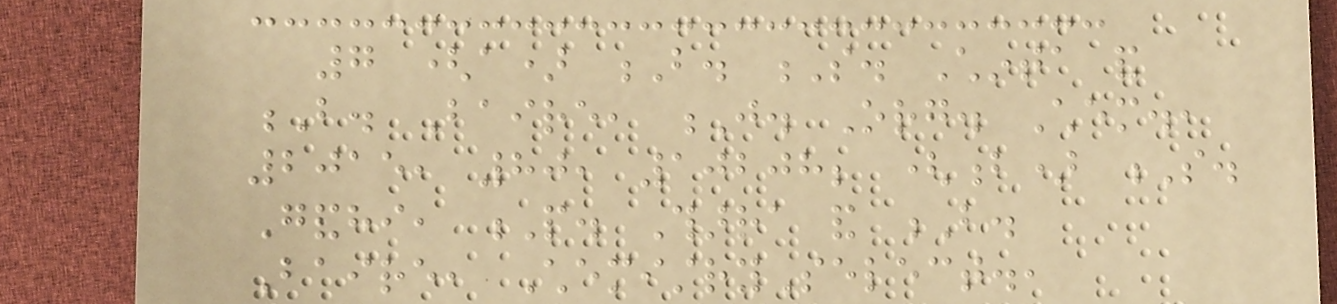7 (a) B. S. Chinta and
B. Baire, J. Org. Chem.,
2015, 80, 10208; (b) S.
Gandhi, P. Tharra and B.
Baire, ChemistrySelect.,
